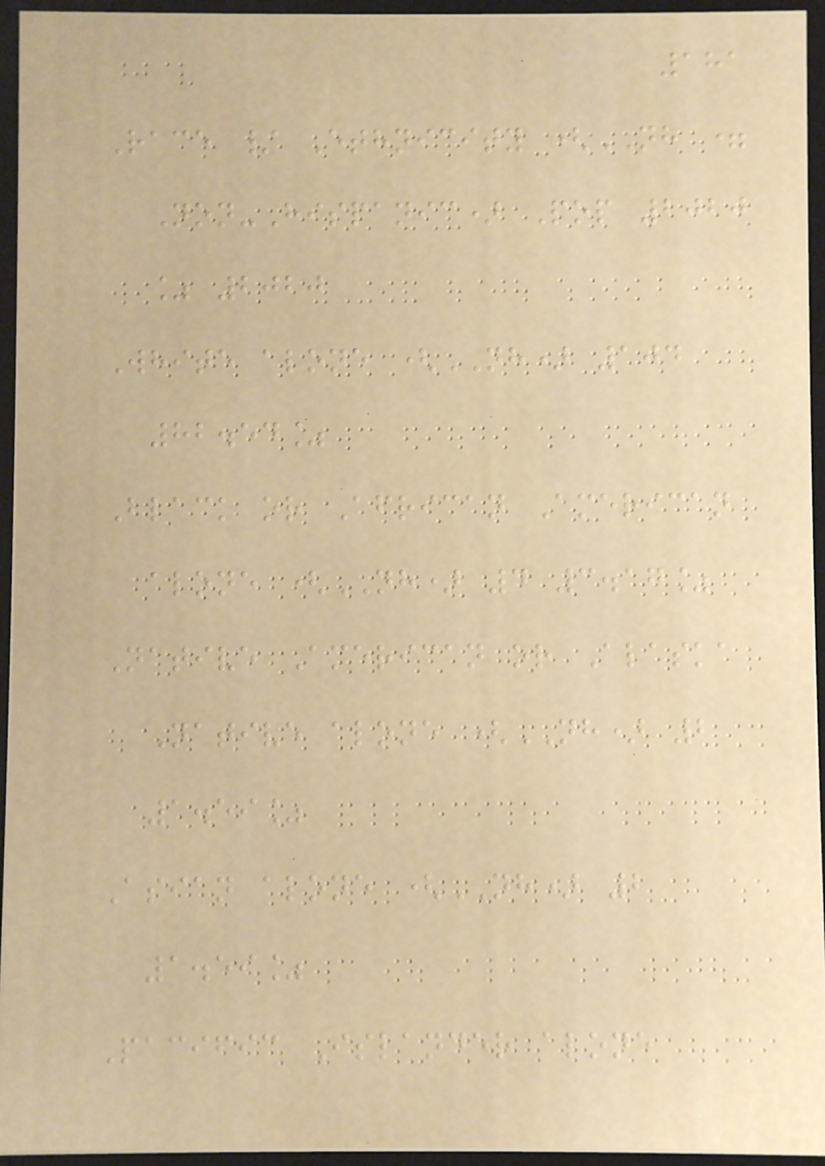181
Race / Ethnicity (NH =
Non-Hispanic) Pop 2020
% 2020
White alone (NH) 104
82.54%
Black or African American
alone (NH) 4 3.17%
Native American or Alaska
Native alone (NH) 2
1.59%
Asian alone (NH) 2
1.59%
Pacific Islander alone
